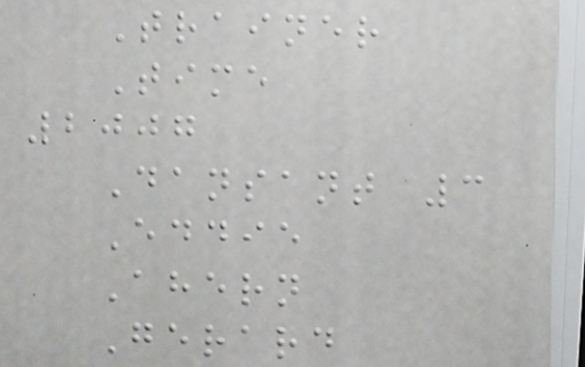Trainer
Time
2007
Dansant 3
Eddie
Ahern
Gerard
